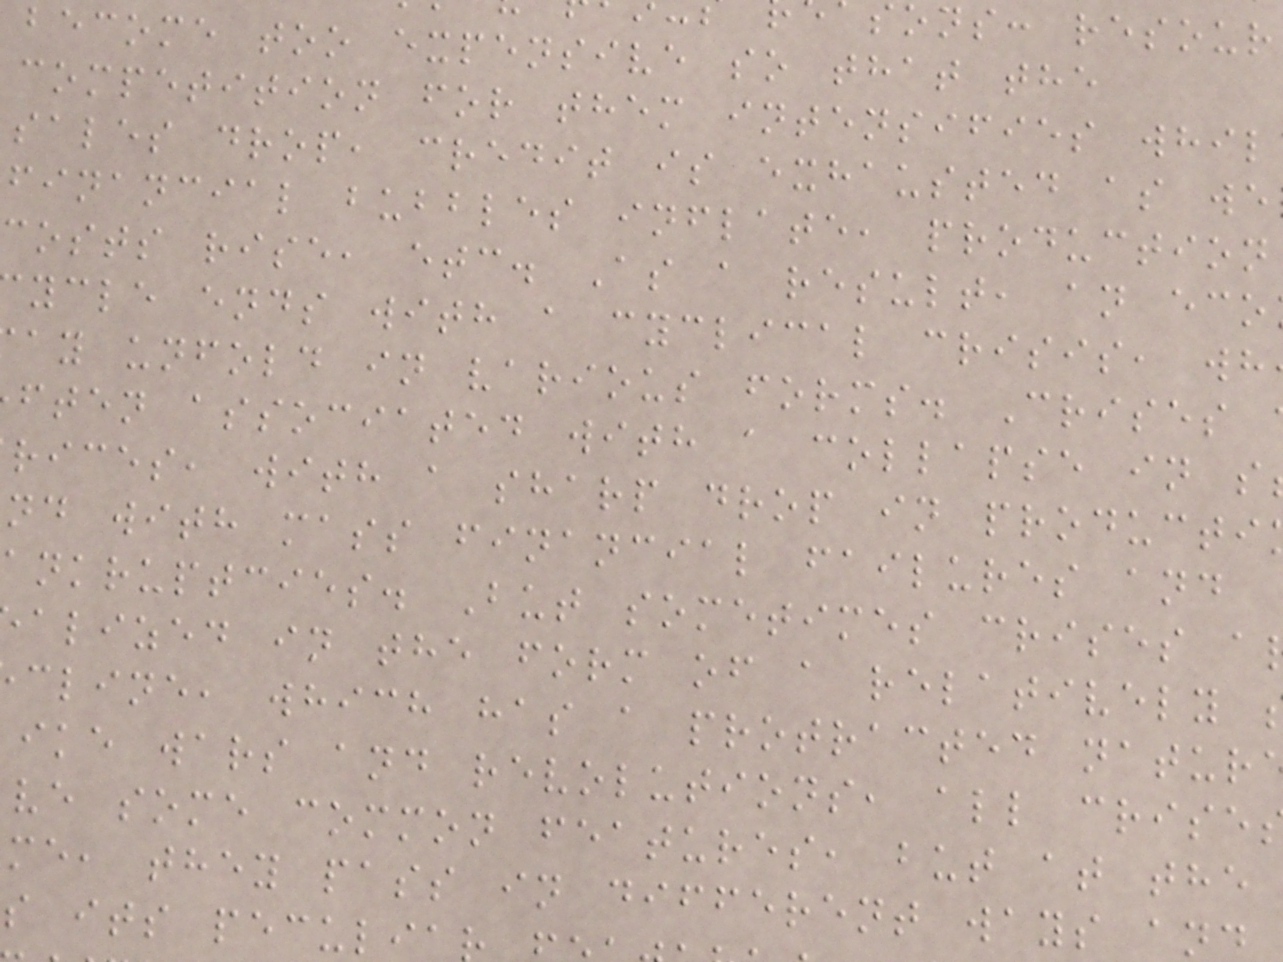sons: resour
become too expensive so that the
competition for them intensifies whil
sales drop, credit is exhausted as we
financial bubbles inflate, production
costs rise, etc. As a result, an eco
ycle ends with a cyclical crisis, wh
ay unfold in various forms. Crises
ften associated with a collapse in s
rices, with a sharp drop in producti
nd with mass financial failures and
ankruptcies. But sometimes crises a
alized in the form of a relatively
cline, which has a protracted natur
ike wars and revolutions, all crise
ve some common features, but at the
me, they pass in different ways an
s its peculi
